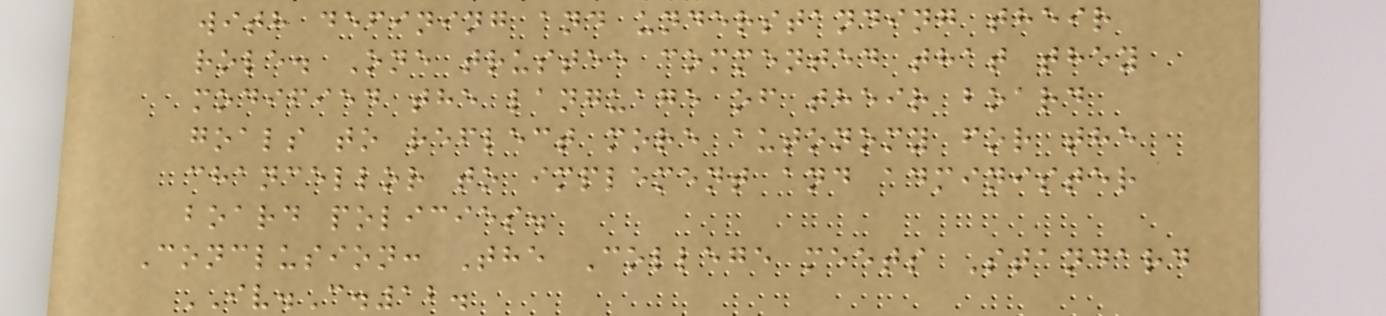with defining and understanding their
role. One trustee commented that they
modified the language of their board
goals to reflect more autonomy for the
chancellor to implement and administer
board policies.
Conclusion: The College meets Standard
IV.C.12.
